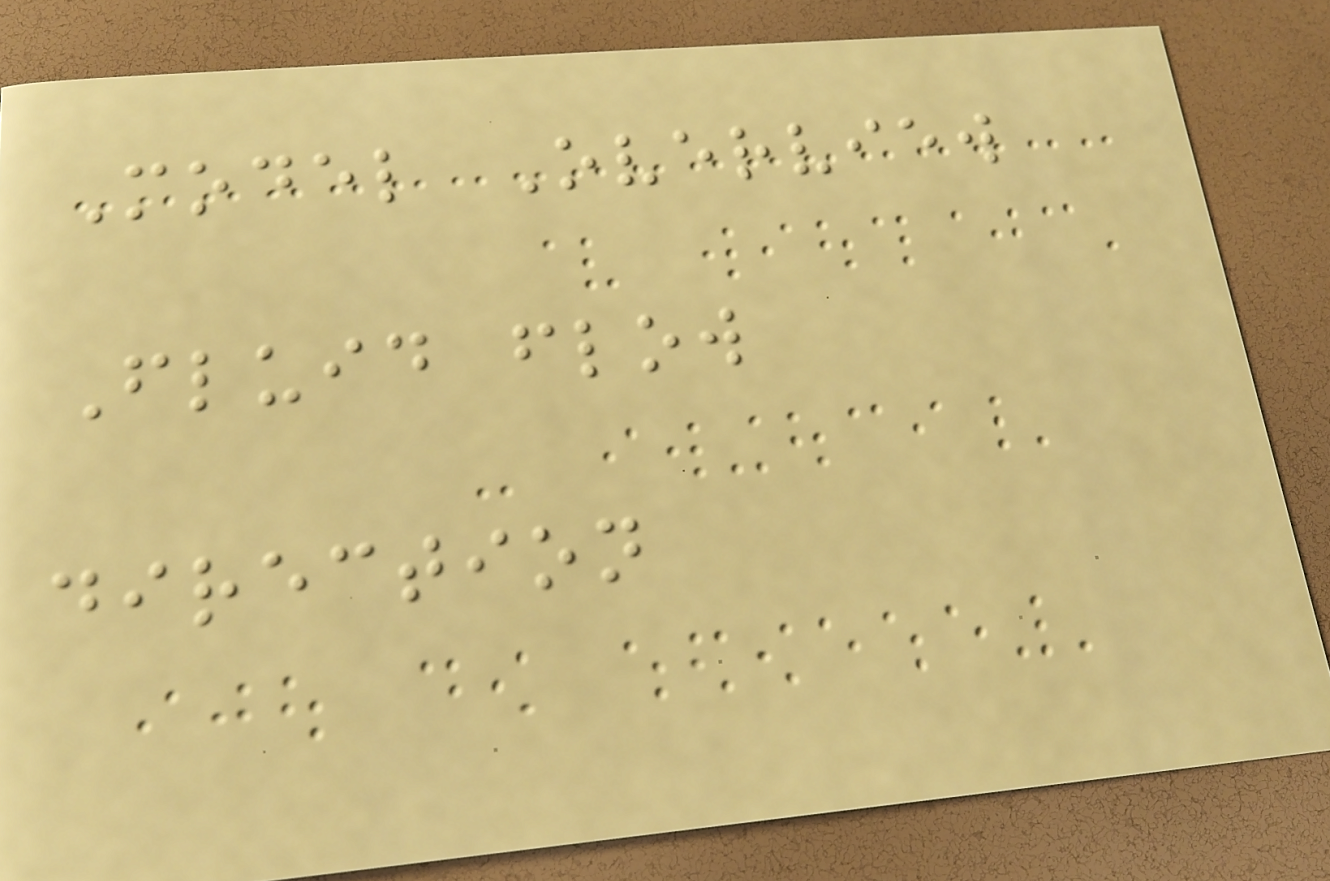Model Overview
Fluid flow
direction
